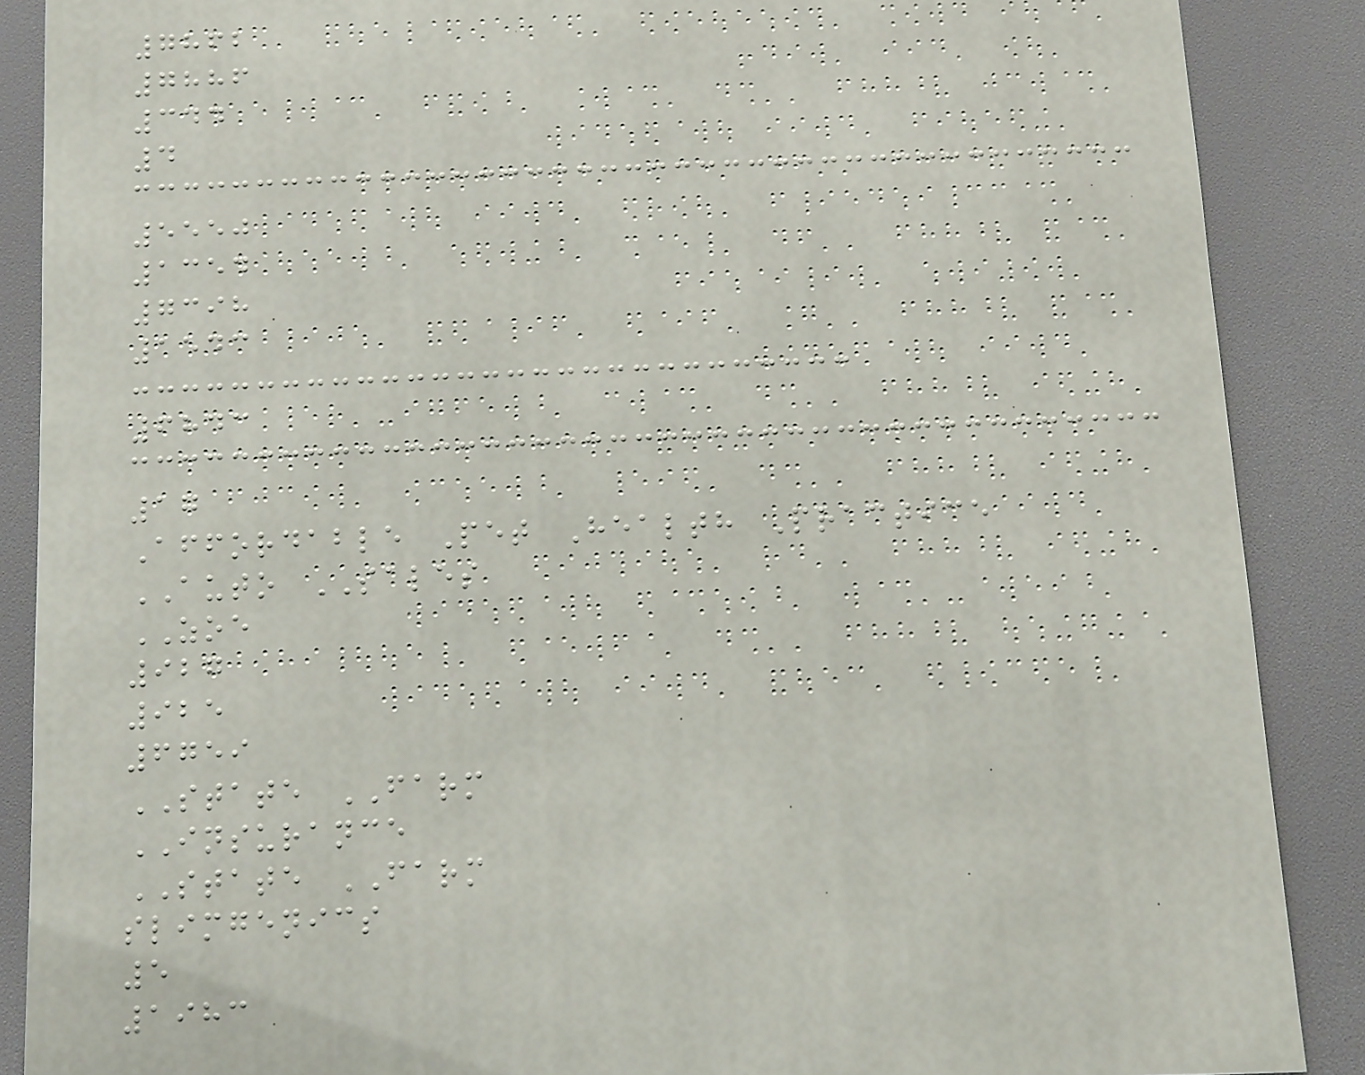7862
7886
344
4
5550
1354
7398
1543
6843
17
Affordable Pet Health Practice
AUTO SALES
ZOE
927
925
6759
STATE FARM
INSURANCE
STATE FARM
slimgenics
5
1983
